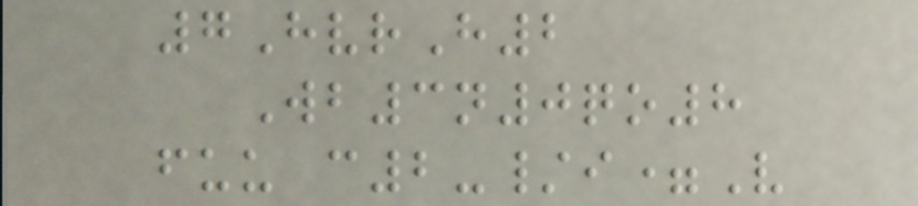7HvrH2
Wb3n0qo8
fuu c2-/i=V
